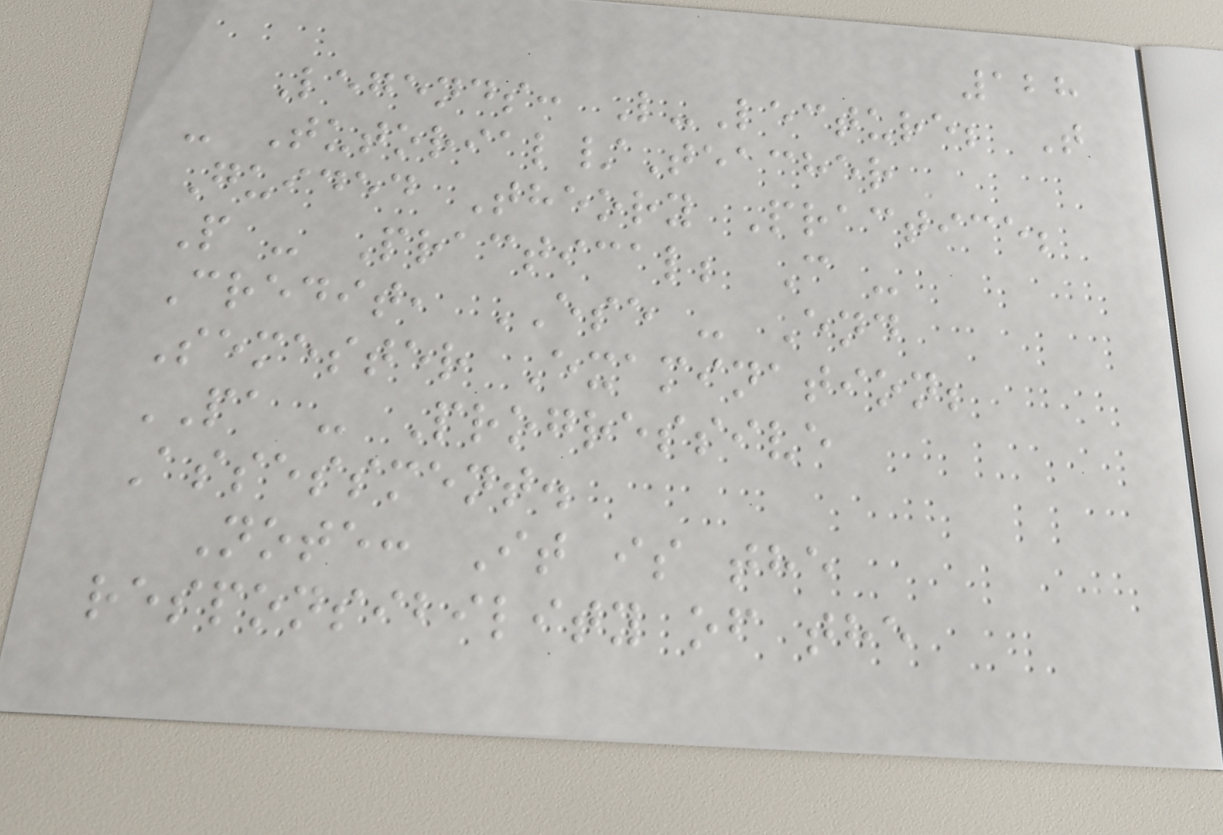128
Legends: L-Lecture; T
- Tutorial/Teacher
Guided Theory Practice;
P - Practical; C -
Credit, ESE - End
Semester Examination;
PA - Progressive
Assessment.
Note: It is the
responsibility of the
